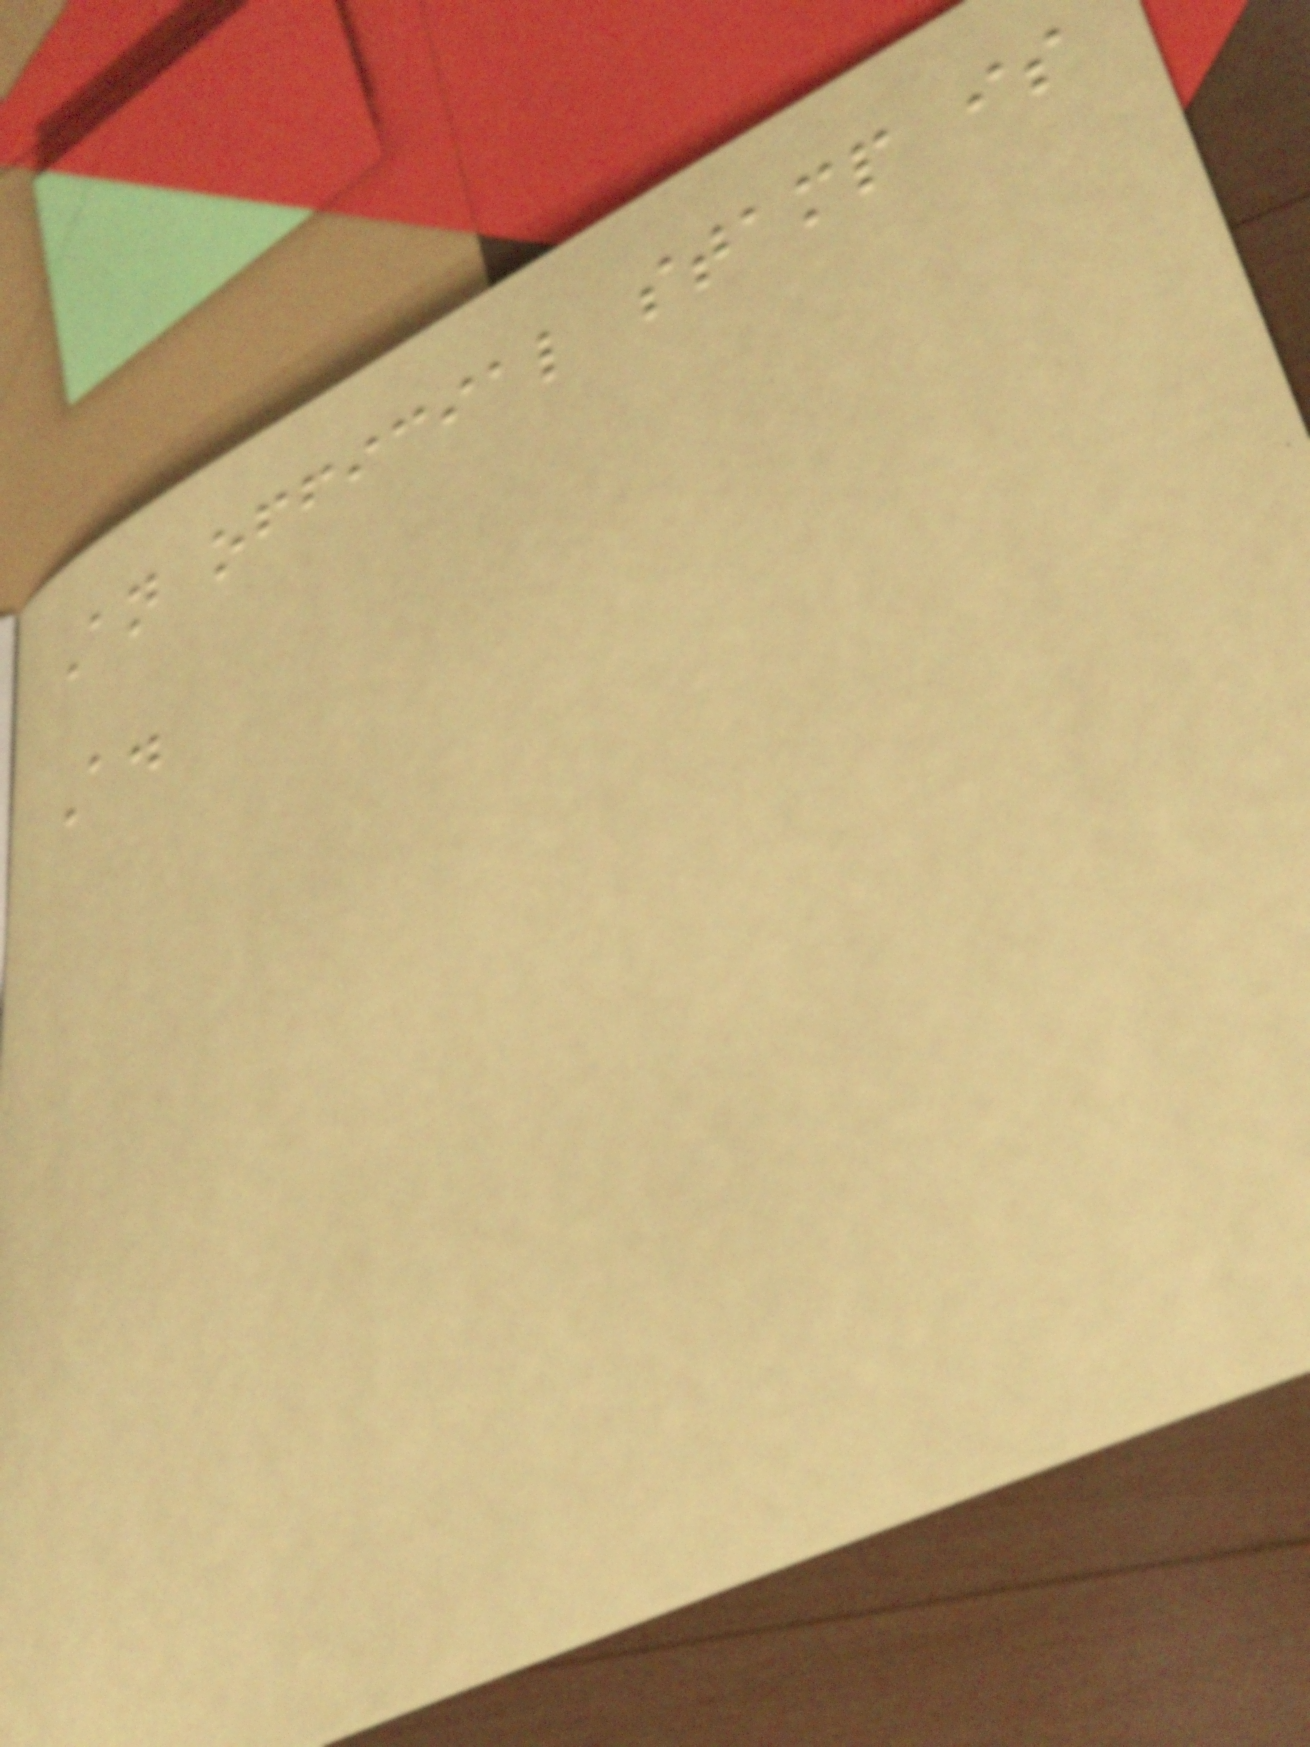An official stamp is
A.
